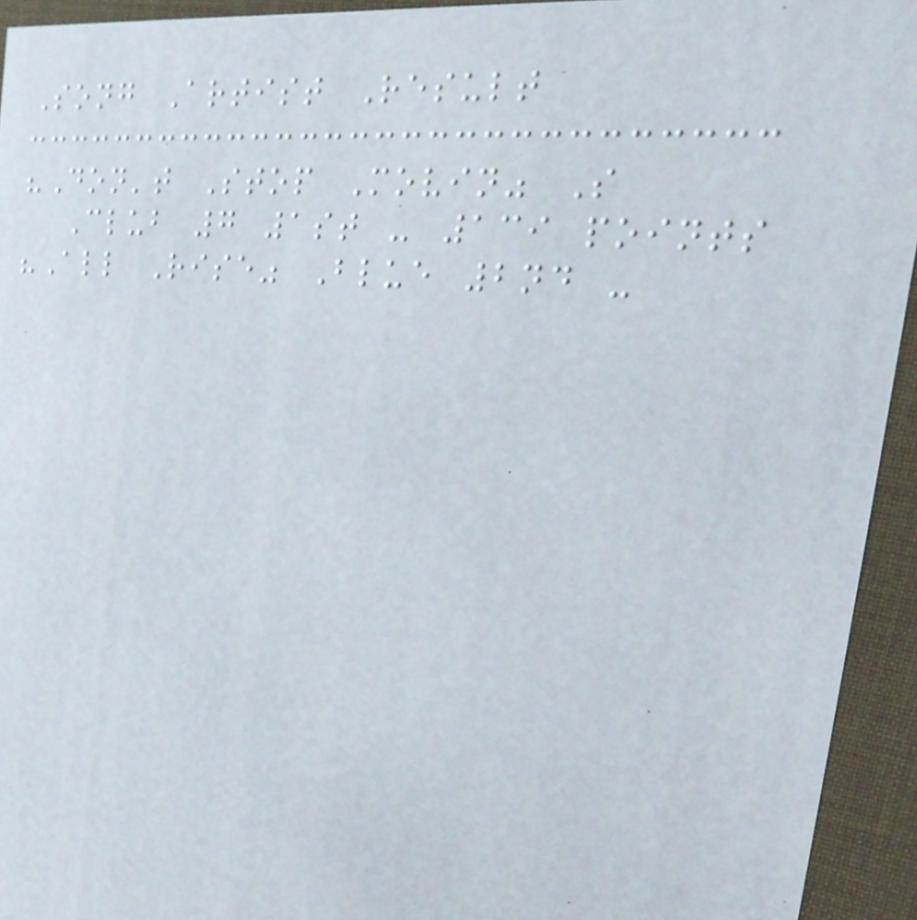Song Artist Result
"Don't Stop Movin" S
Club 7 1st - 139 points
"All Rise" Blue 2nd -
